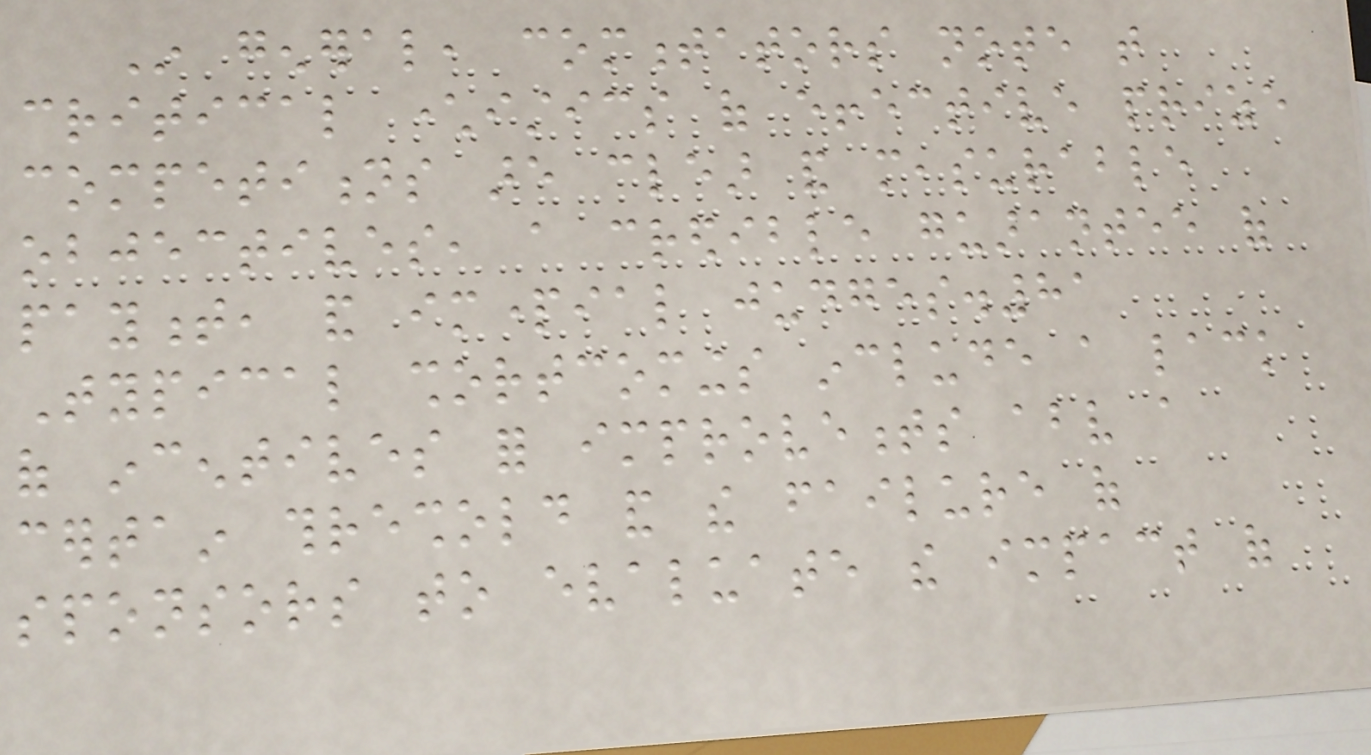In general, commentators note that
critical characteristics of effective prize
competitions are clear and measurable
objectives, a credible guarantee of
payment, and impartial judges.81
Typical shortcomings include a lack
of incentives for improvements above a
certain threshold and the failure of
sponsors to evaluate the impact of
